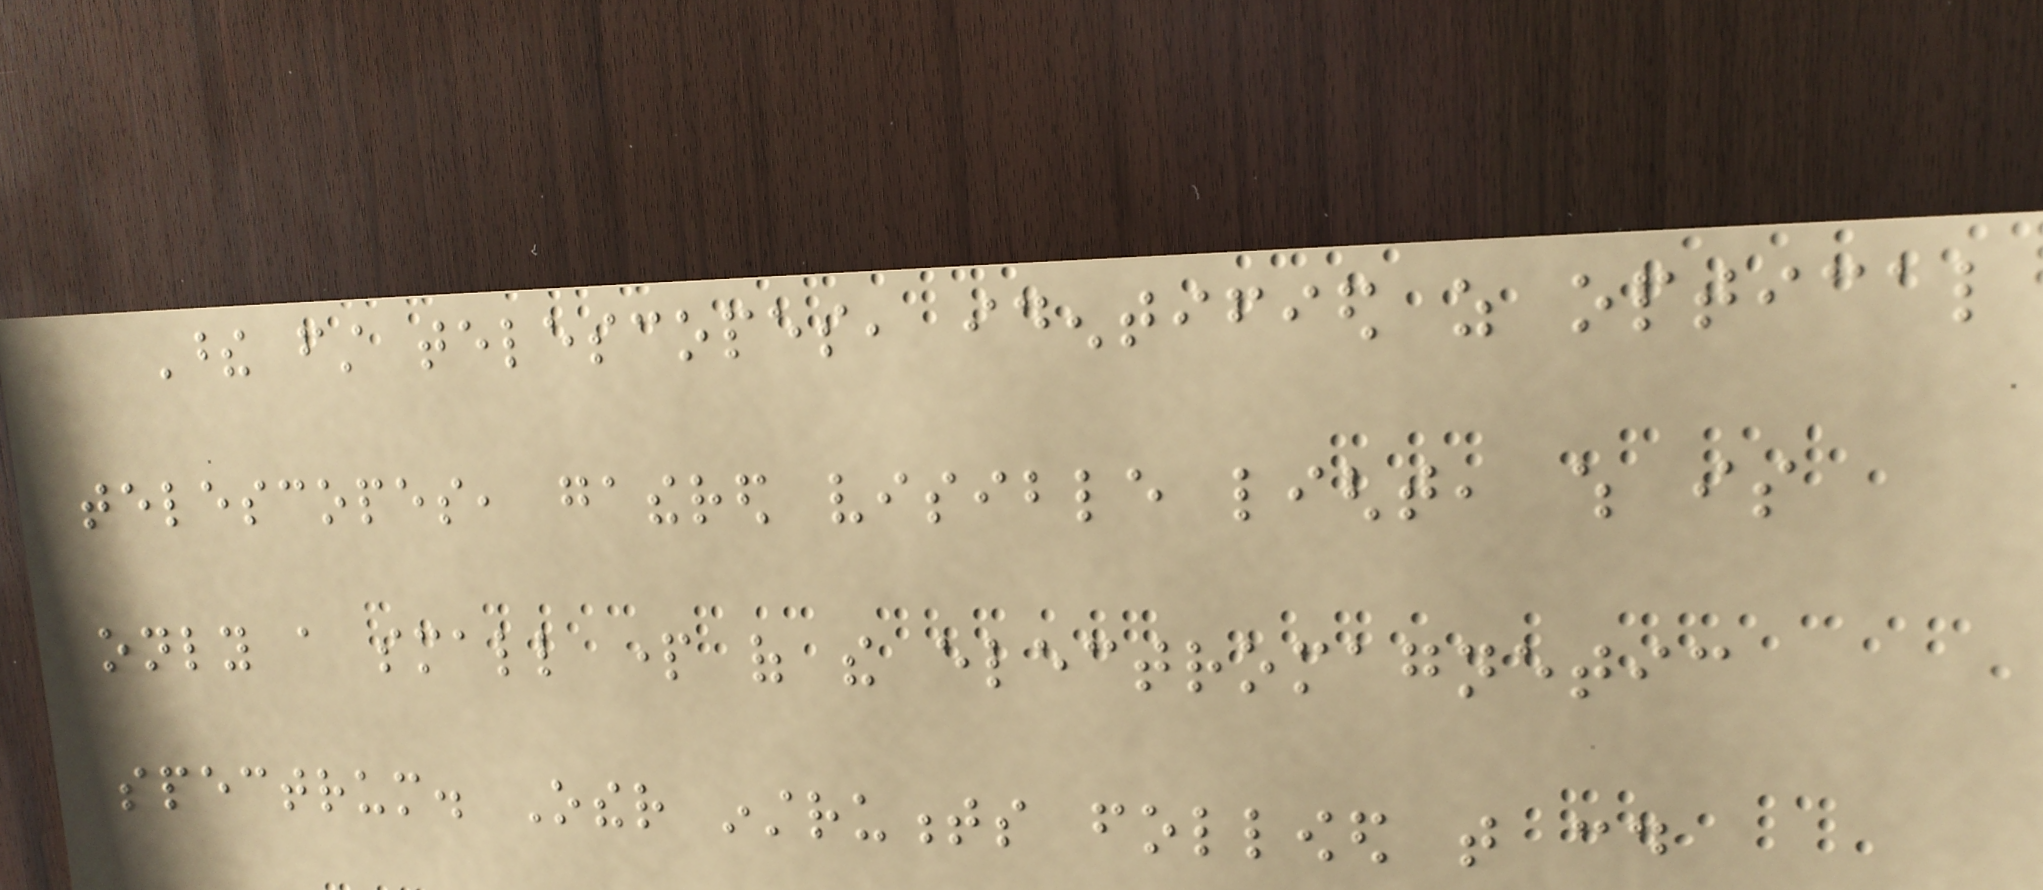These first telescopes, identified as optical
telescopes, gathered visible light, which is
only a small part of the electromagnetic
spectrum. Other instruments followed that could
